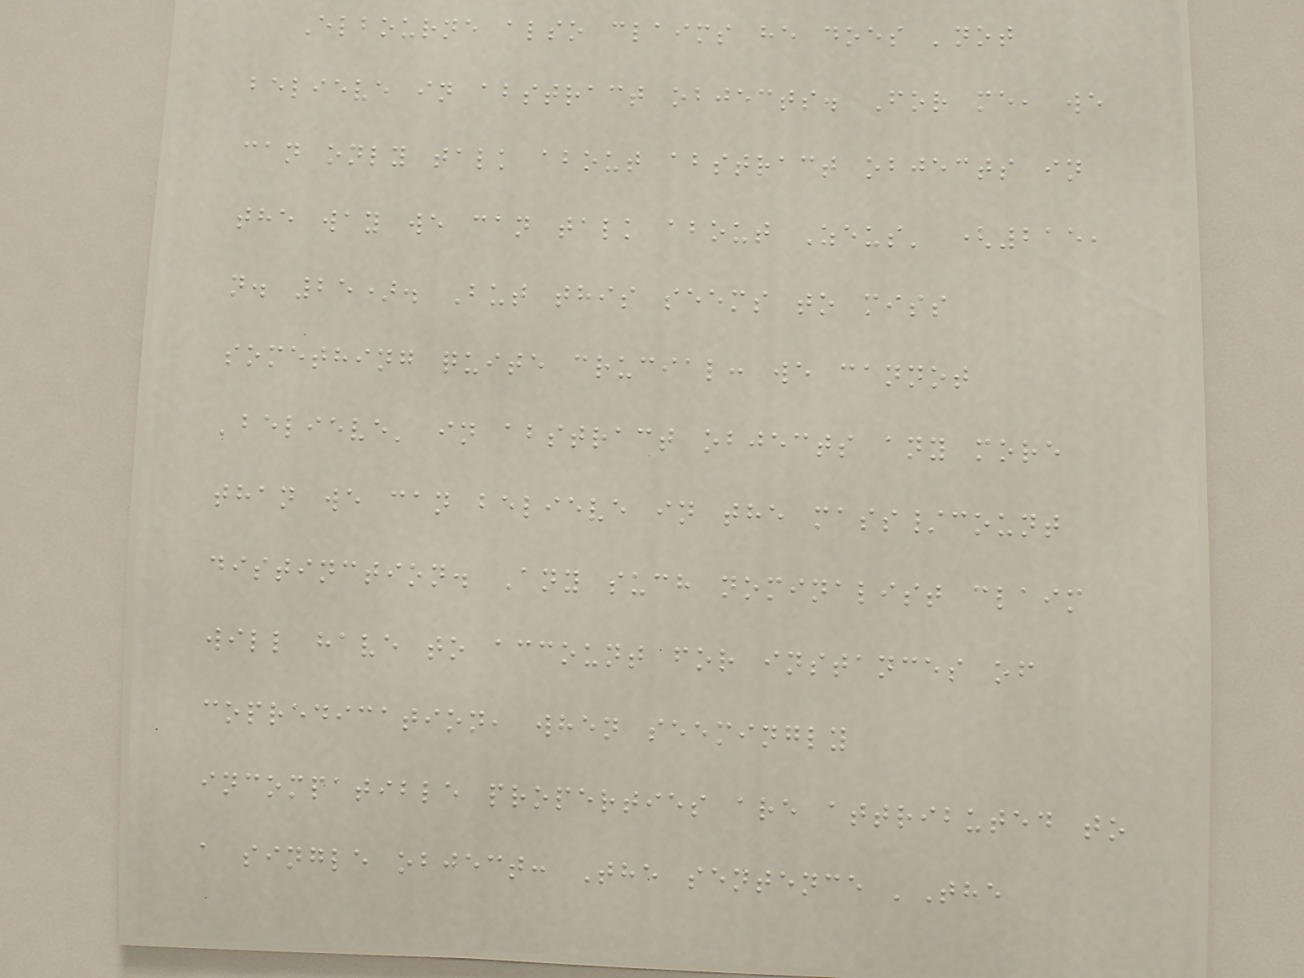Elbourne also claims he does 'not
believe in abstract objects. For me, we
can only talk about abstract objects in
the way we can talk about Zeus' (215,
n. 25). But this seems to miss
something quite crucial: we cannot
'believe' in abstract objects any more
than we can believe in the mass/count
distinction. Any such nominalist claim
will have to account for instances of
copredication, when seemingly
incompatible properties are attributed to
a single object: The sentence 'The
